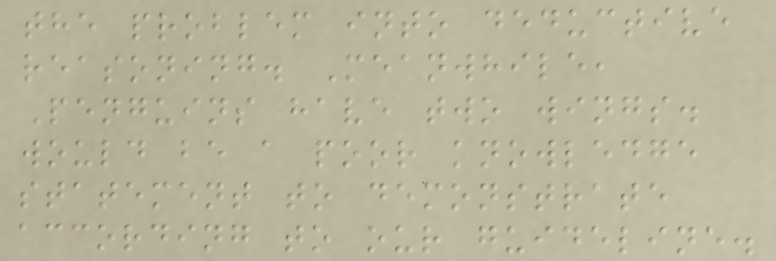the problem into deductive
reasoning. Meanwhile,
Penguins have two wings.
would be a poor knowledge
statement to demonstrate
according to our guideline.
